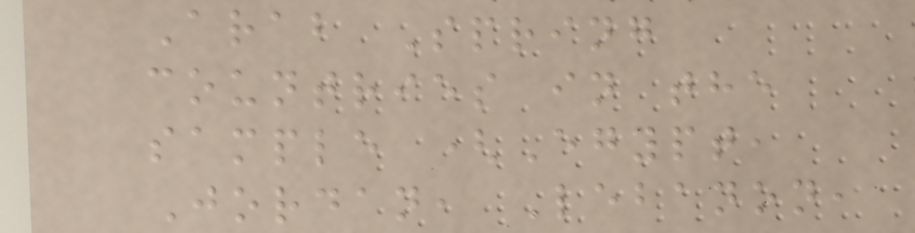Arab Spring
countries in the
sample (Egypt,
Jordan, Lebanon,
